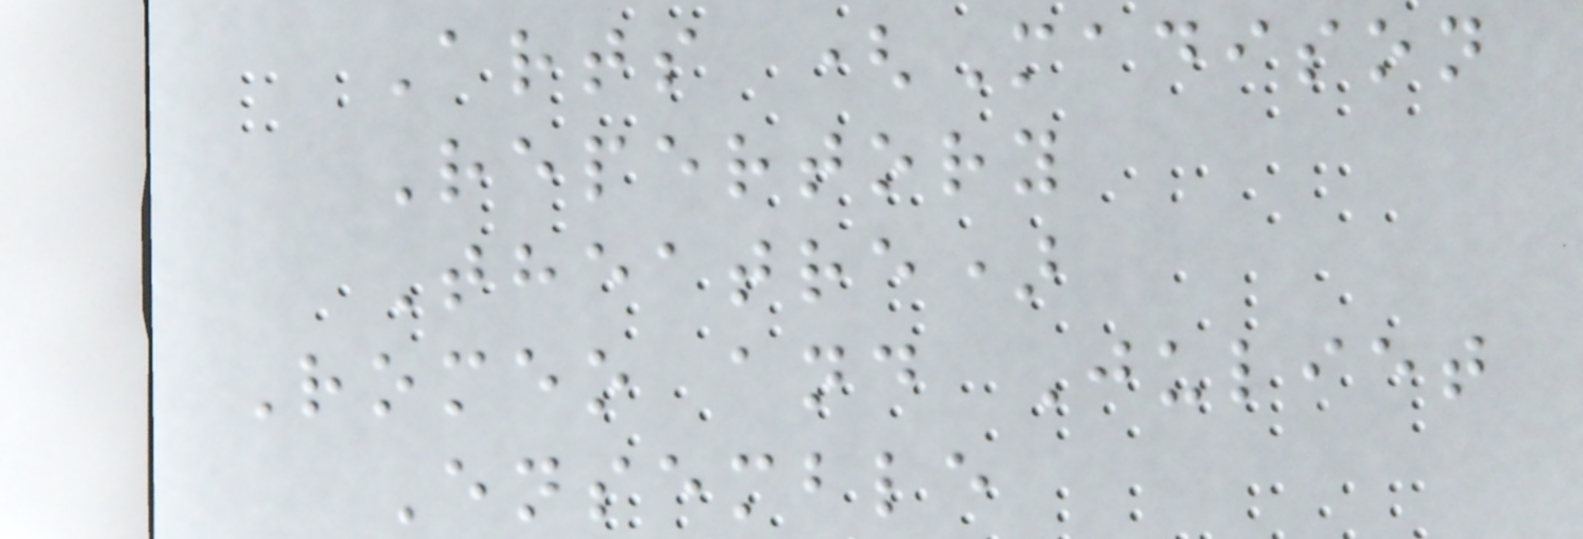Arts (Madison
Repertory
Theatre)
Romeo and Juliet
Ensemble
